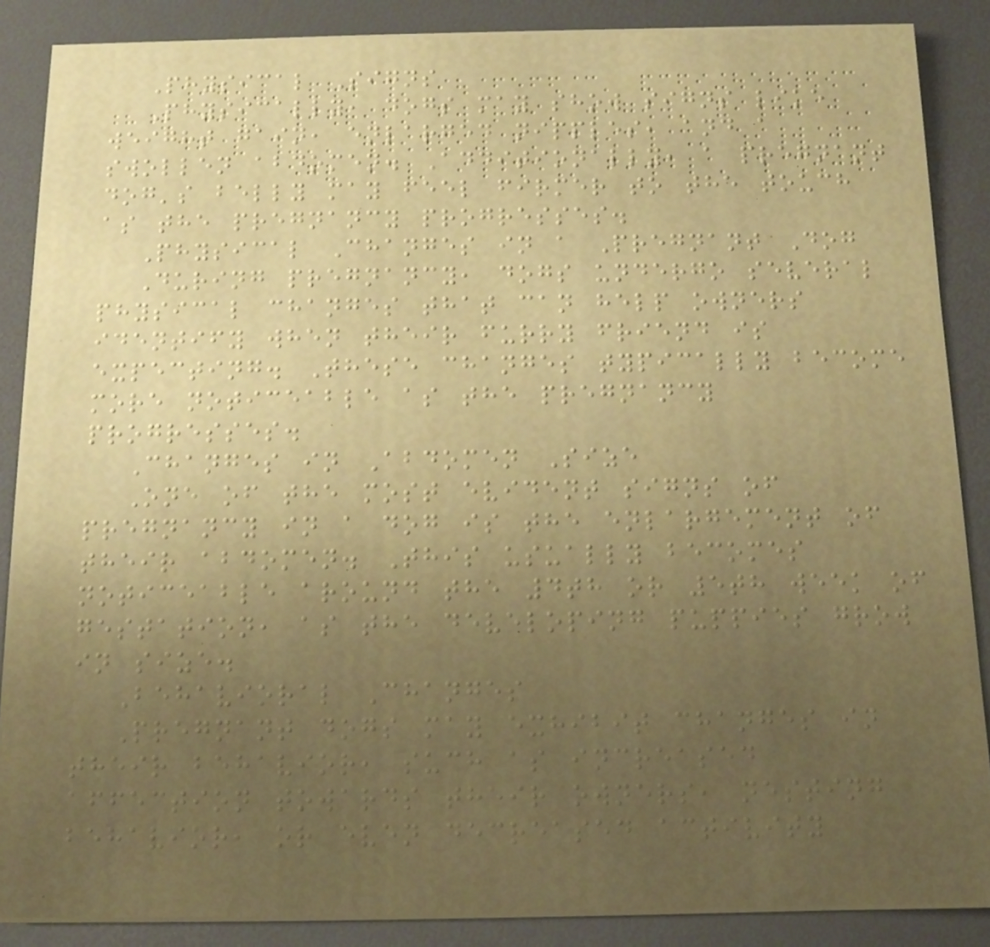Physical Signs
Physically, dogs may show signs like
weight gain, enlarged nipples, and a
swollen abdomen. Additionally, a pregnant
dog's belly may feel firmer to the touch
as the pregnancy progresses.
Physical Changes in a Pregnant Dog
During pregnancy, dogs undergo several
physical changes that can help owners
identify when their furry friend is
expecting. These changes typically become
more noticeable as the pregnancy
progresses.
Changes in Abdomen Size
One of the most evident signs of
pregnancy in a dog is the enlargement of
their abdomen. This usually becomes
noticeable around the 4th or 5th week of
gestation, as the developing puppies grow
in size.
Behavioral Changes
Pregnant dogs may exhibit changes in
their behavior, such as increased
affection towards their owners, nesting
behavior, or even decreased activity
